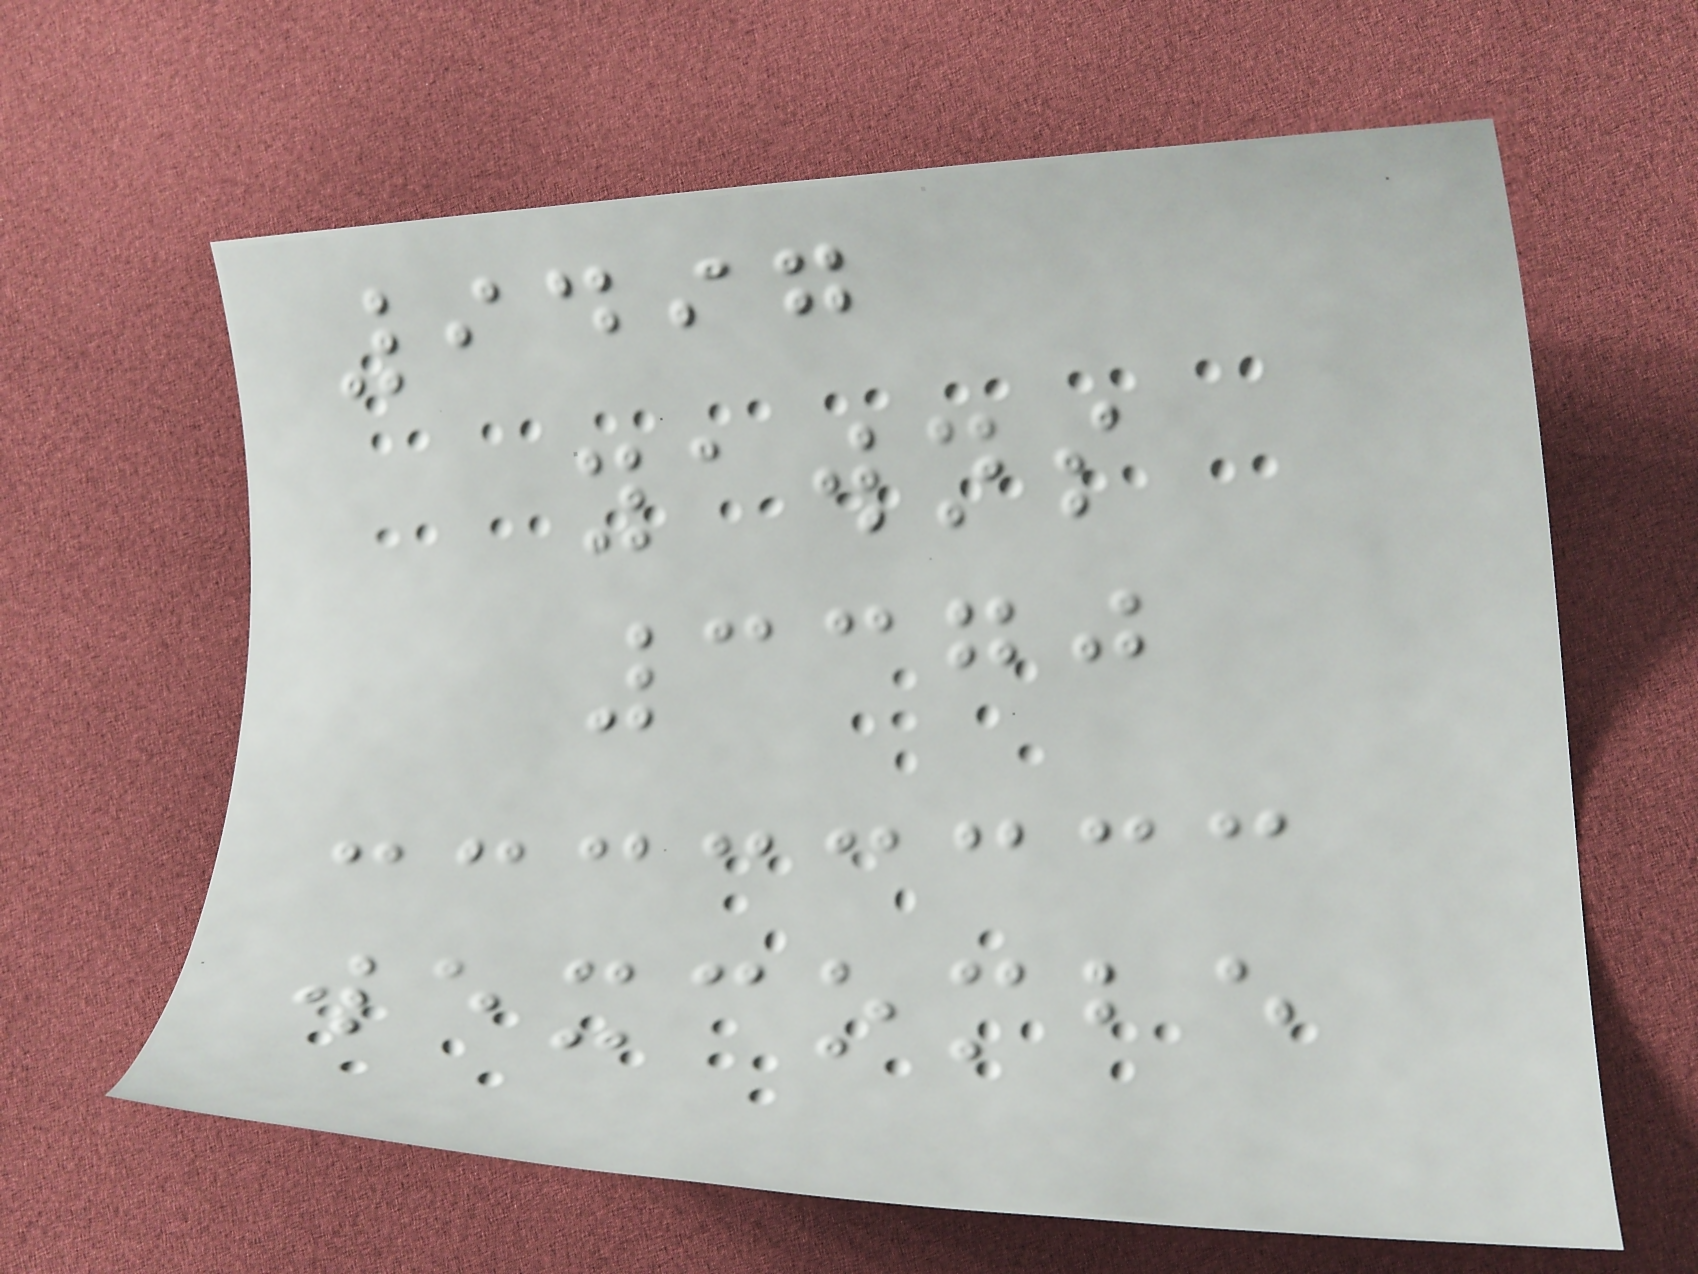9497
yawns
3370
wexcombe
